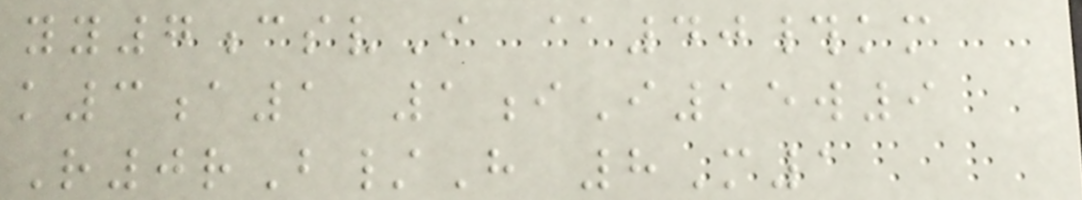yy7csvI @40#km
k3a1 1iI15w9
R0rB/H 8M1
